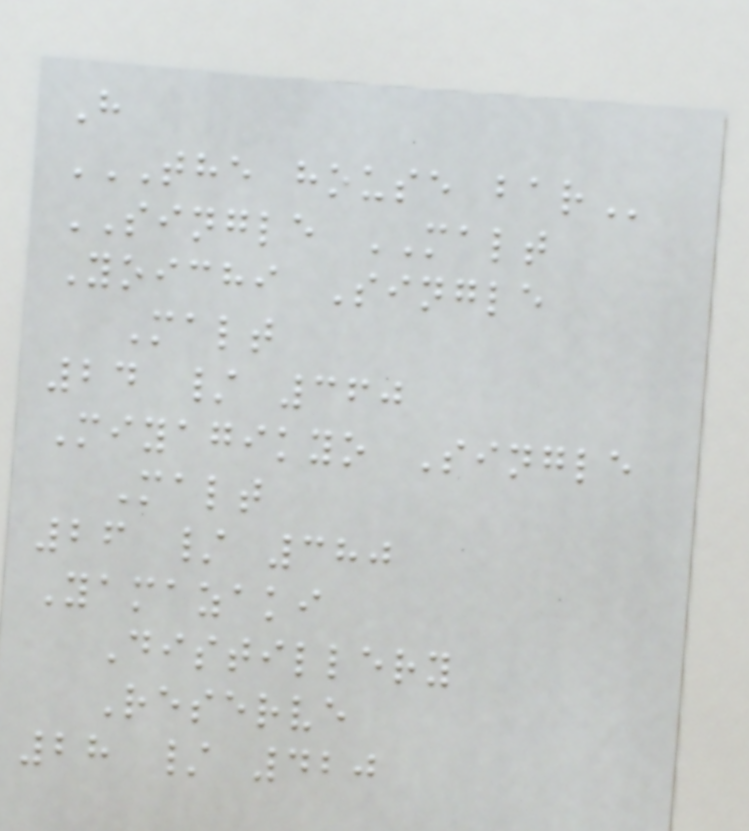H
THE HOUSE BAR
SINGLE MALT
Yoichi Single
Malt
24 / 360
Miyagikyo Single
Malt
26 / 380
Yamazaki
Distillery
Reserve
28 / 420
